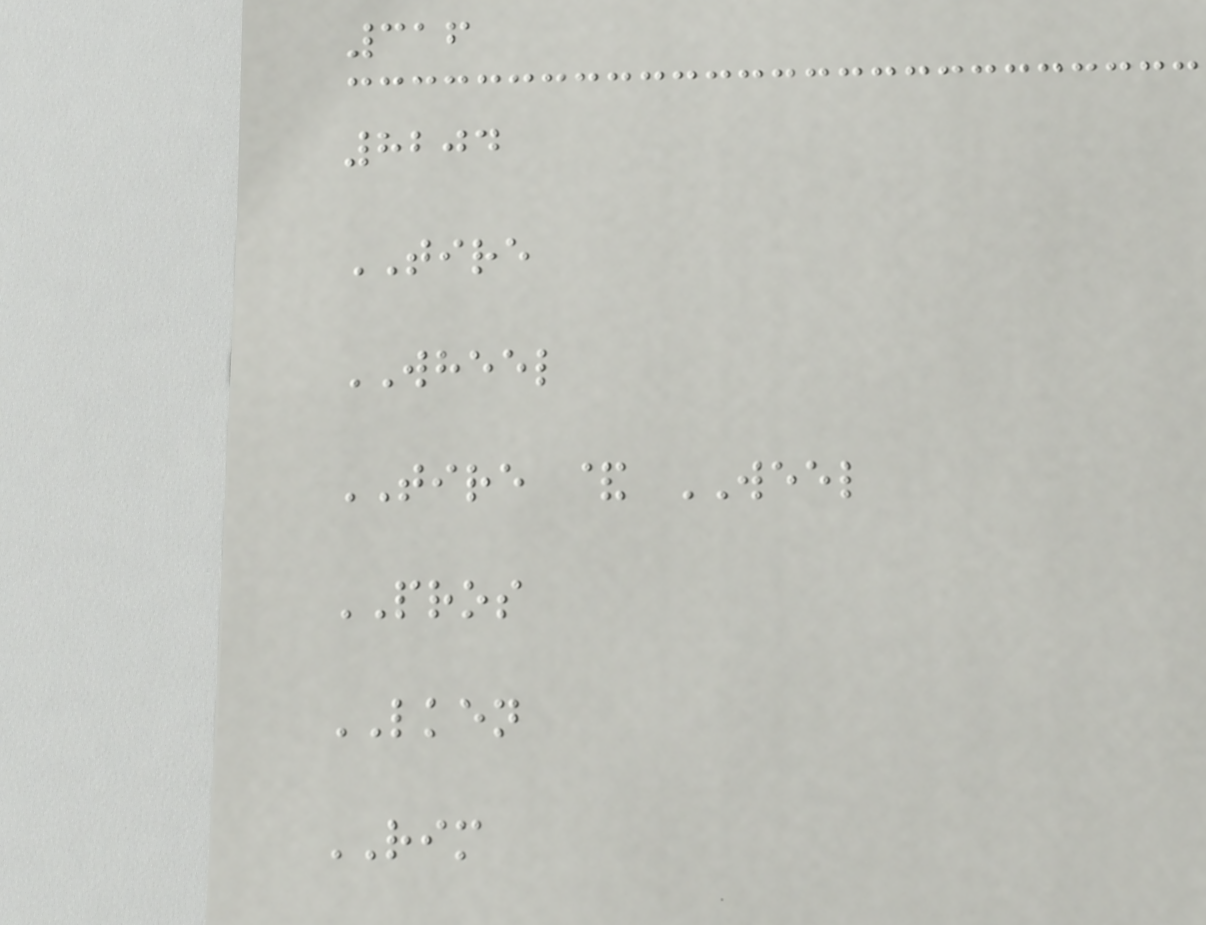316
8204
TIRE
WHEEL
TIRE & WEEL
PROS
LKEN
RIM
